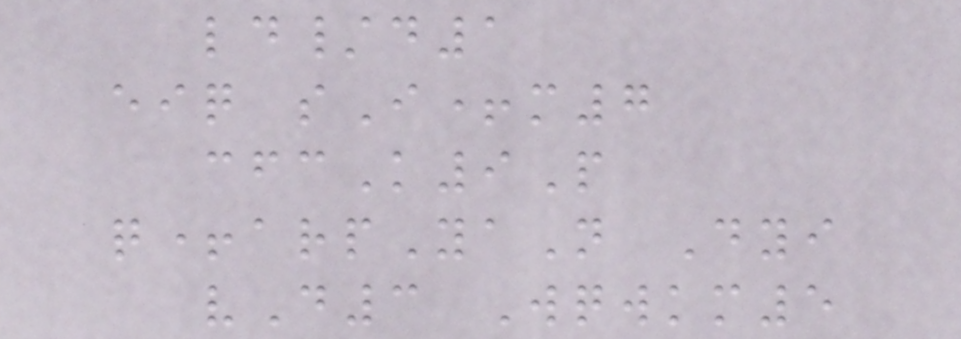ld/d1
eiq sI+m7
cfcK9P
q+arpYaN Dyi
vD3 Wqwkm5
